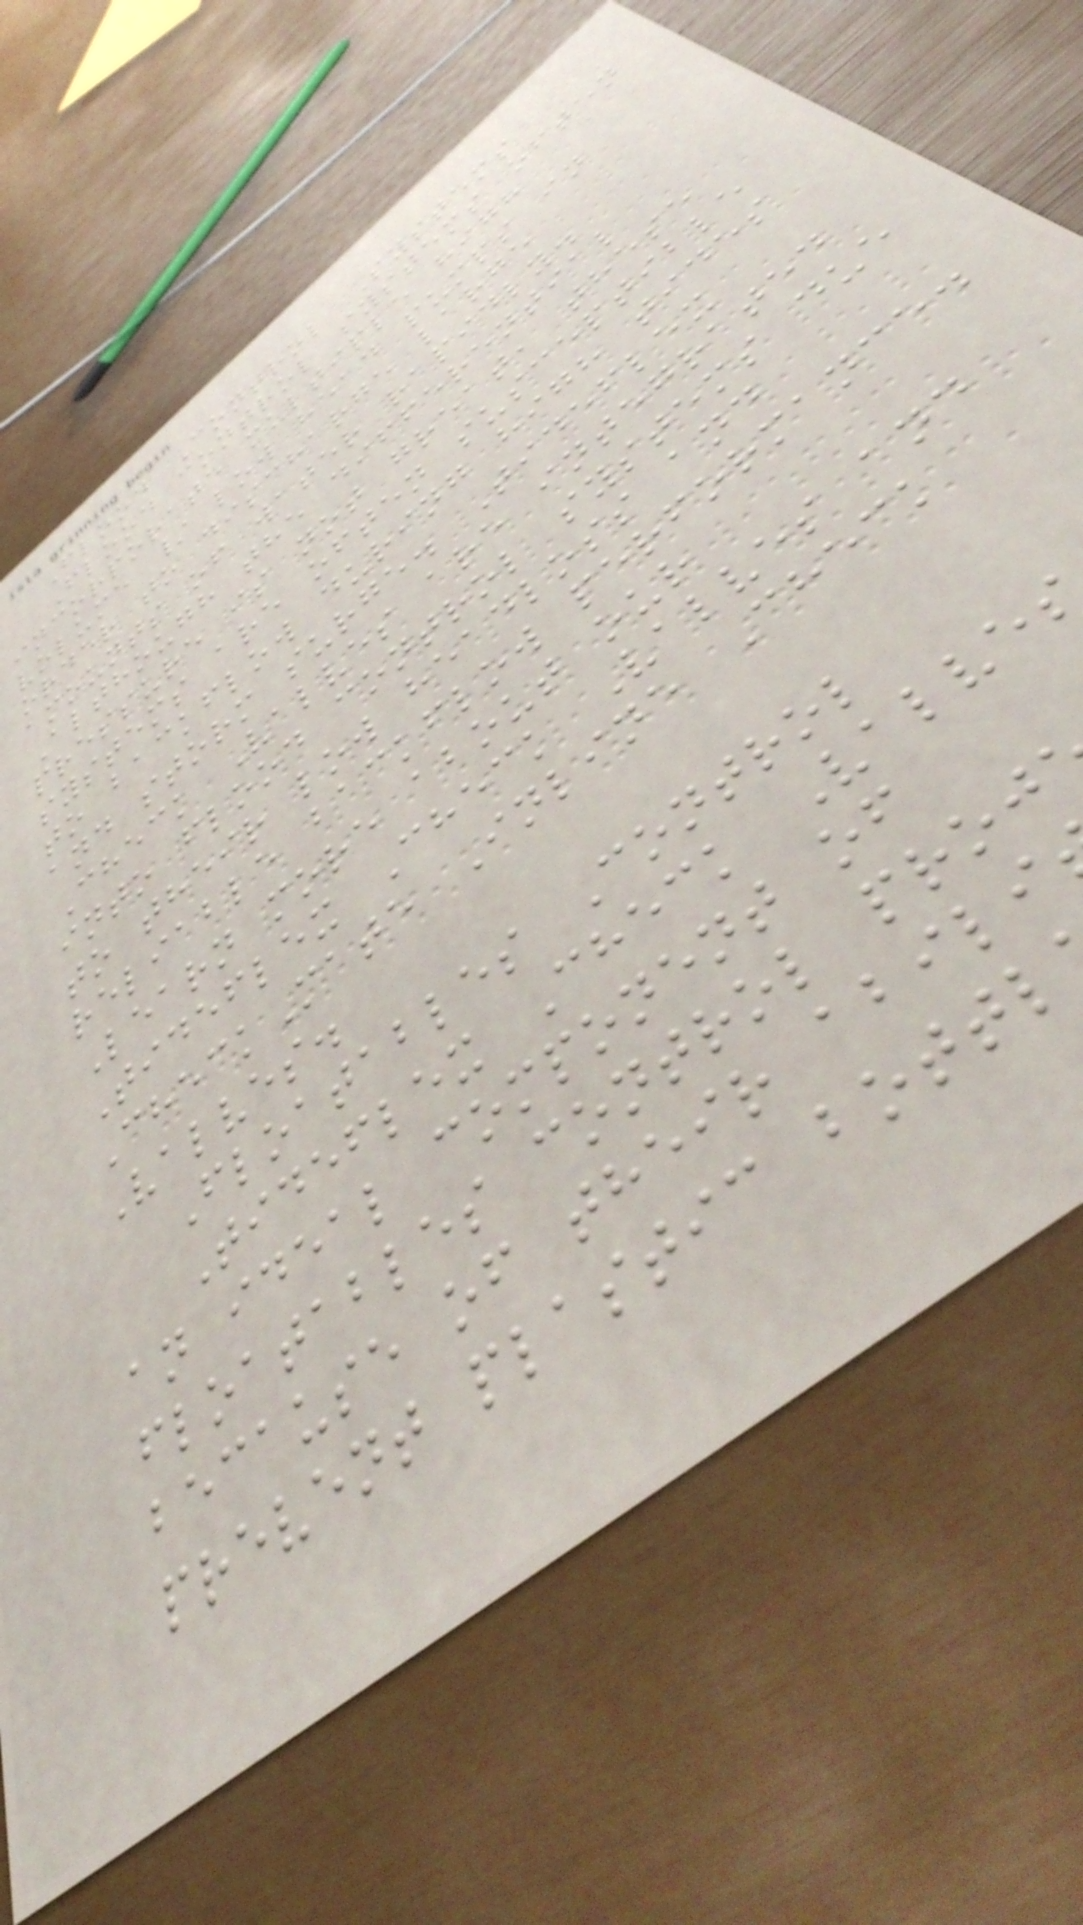Flood Control Systems
Flood control systems often
incorporate multiple high
volume / low head pumps in
order to discharge large
amounts of water rapidly.
Although the differential
pressure is not great, these
systems are often susceptible
to backflow during high tides
and storm surge. Tideflex
Check Valves are integrated
into flood control systems due
to their low headloss and
reliable backflow performance.
Learn more about our
Tideflex Check Valves and
CheckMate Inline Check
Valves.
Floatables Control
Tideflex Check Valve
an ideal component of
floatables control proj
because of their abili
prevent plastic bottl
